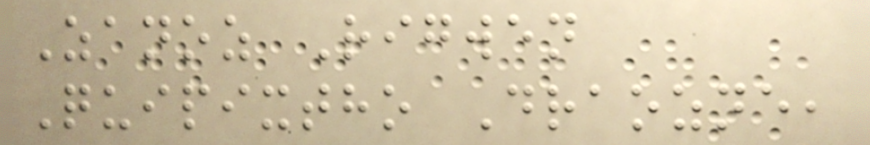Zanoz Rigwen
Quipixtho Draozne,
